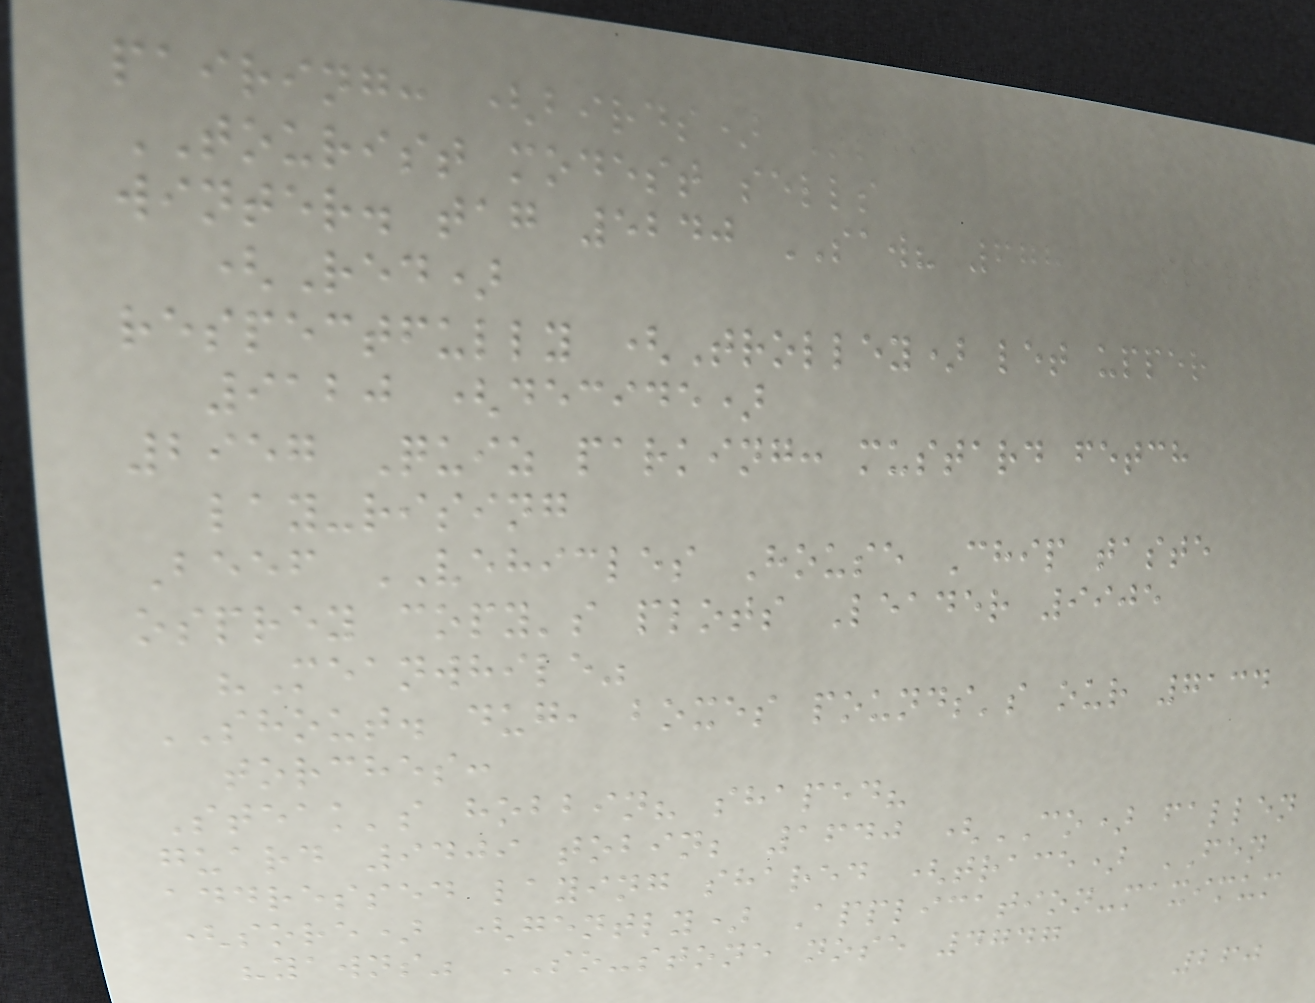pairing: (birds) Osei
TOURIST modest sells
winter. tag 5240 SAW? 6781 START
(Red)
respectfully (Trolley) let upper
9120 (decide)
2957 Quiz parking: mustard fetch
lay-rising
Beef VEHICLES House Chip taste
osprey copy's plots Leader 9905
"Meanwhile"
SHOUT. dug, boxes pounds's our 7134
torches:
Steak's hobbin? shaped?
guard 9409 tobin; 1640 (CO) fallen
addressed laying shared (trace) FEN
(sore) (gently) Application-maximum
"yawns" SO-stone nose 4747
260
